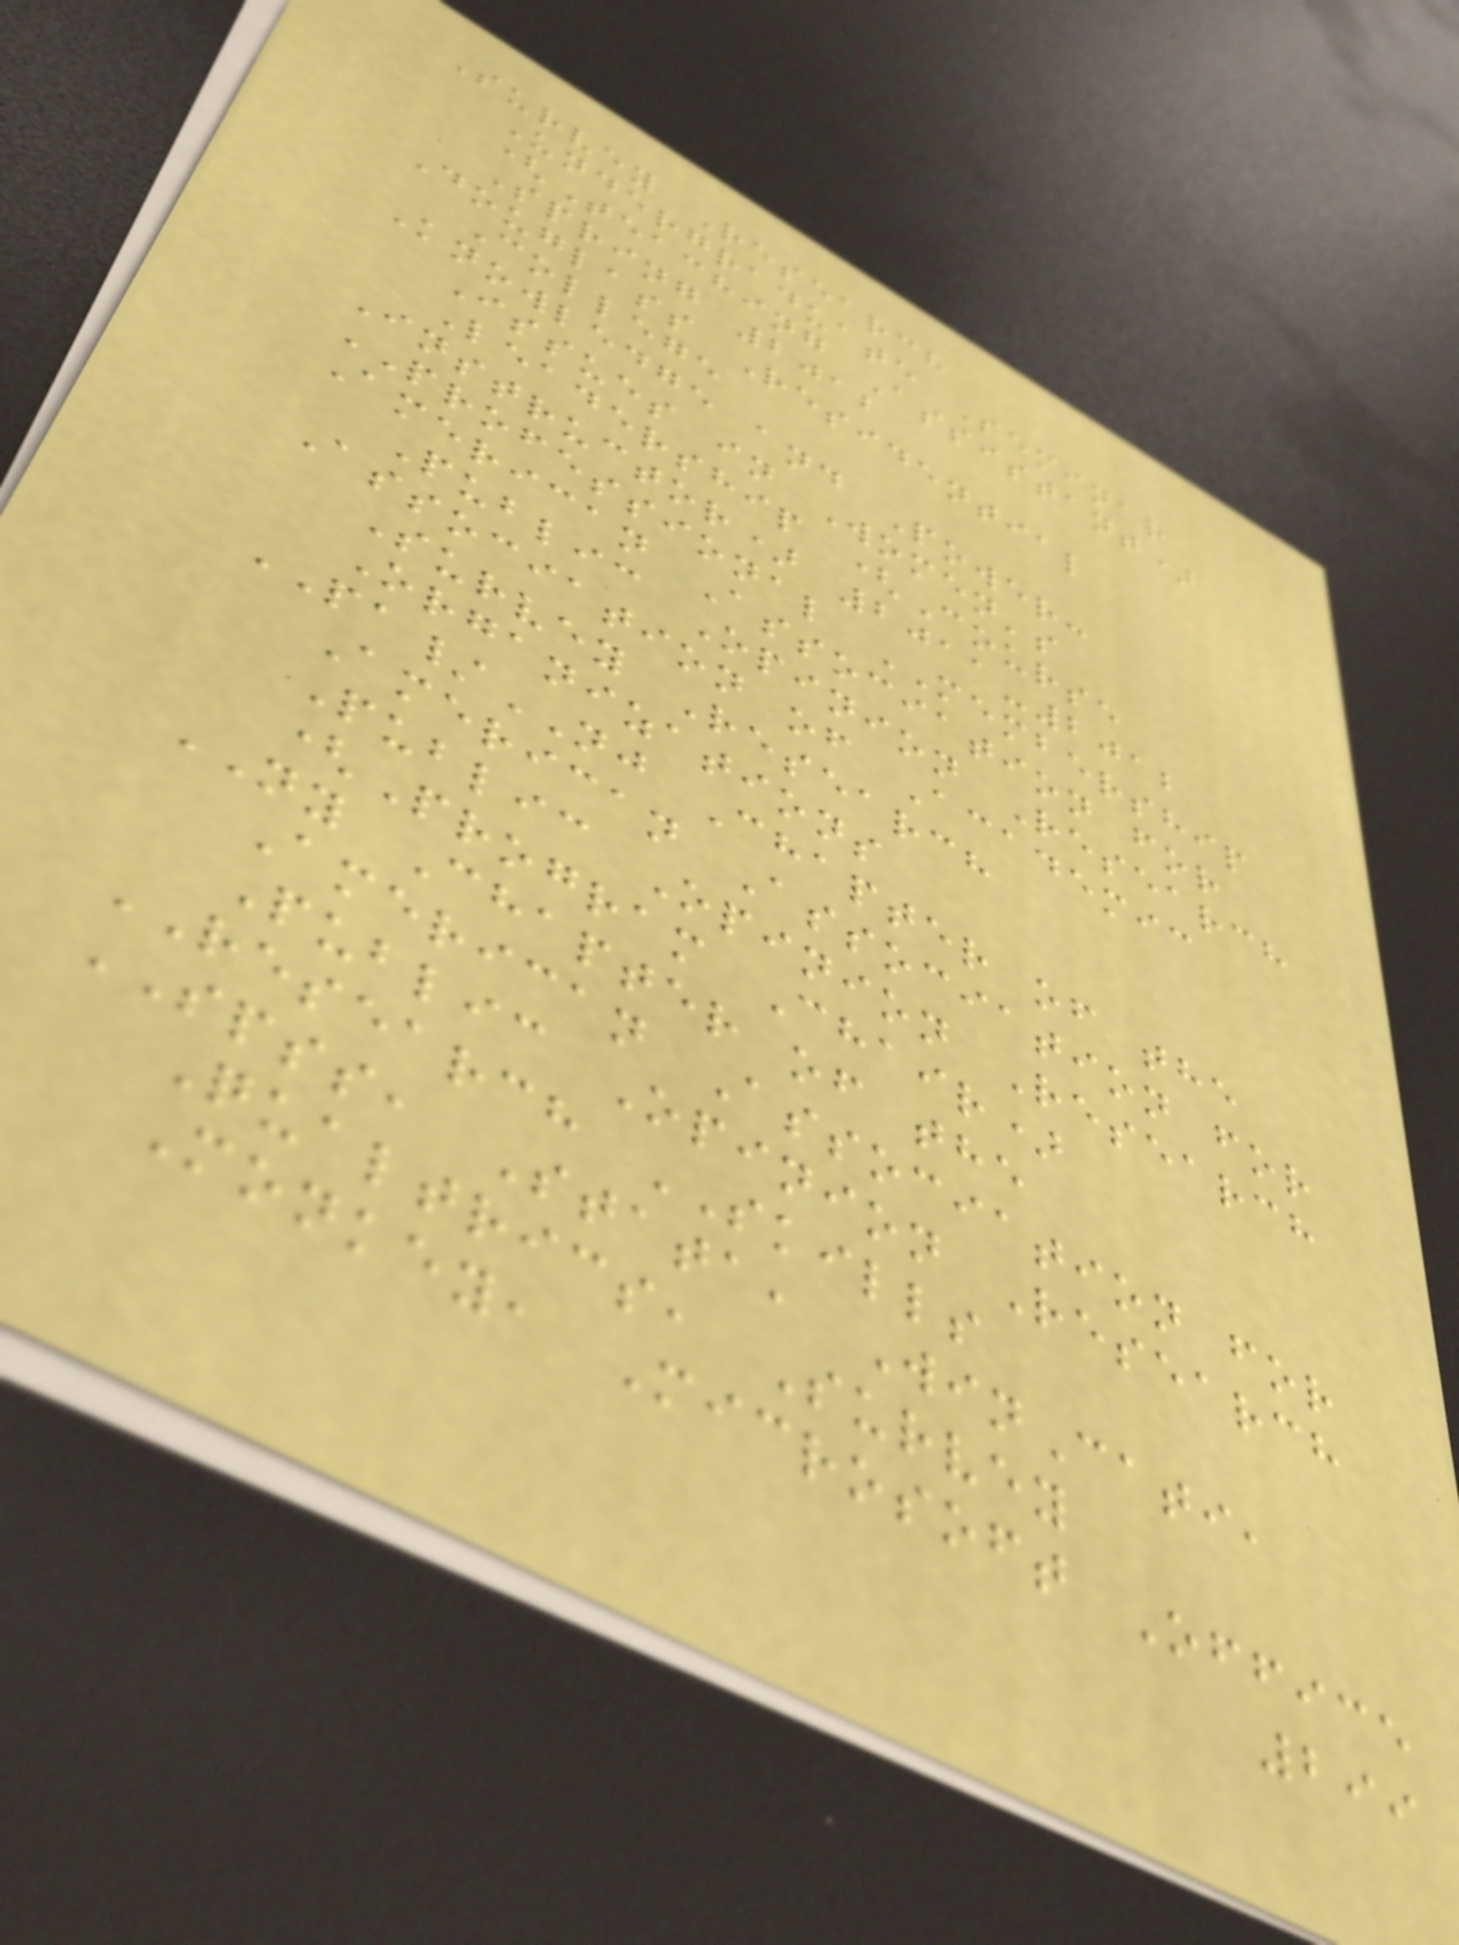Survey Research
Undergraduate Seminar
(Teaching Assistant)
Spring 2012
Douglass Residential
College
Knowledge and Power:
Issues in Women's
Leadership (Course
Instructor) 2011-2012
PROFESSIONAL MEMBERSHIP
American Association for
Public Opinion Research
Association of Academic
Survey Research
Organizations
PA/NJ Chapter of the
American Association for
Public Opinion Research
(Program Chair)
NY Chapter of the
American Association for
Public Opinion Research
RESEARCH SKILLS
SPSS, Stata, WinCati,
Qualtrics, Survey
Monkey, Microsoft Office
299
